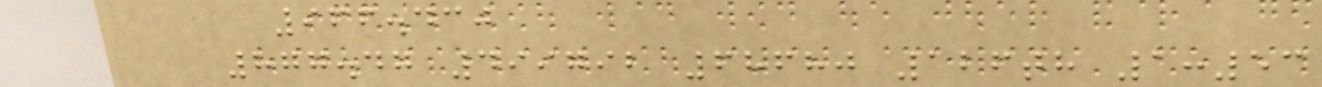966.430
877.47 499792 68680 126th 1:53
